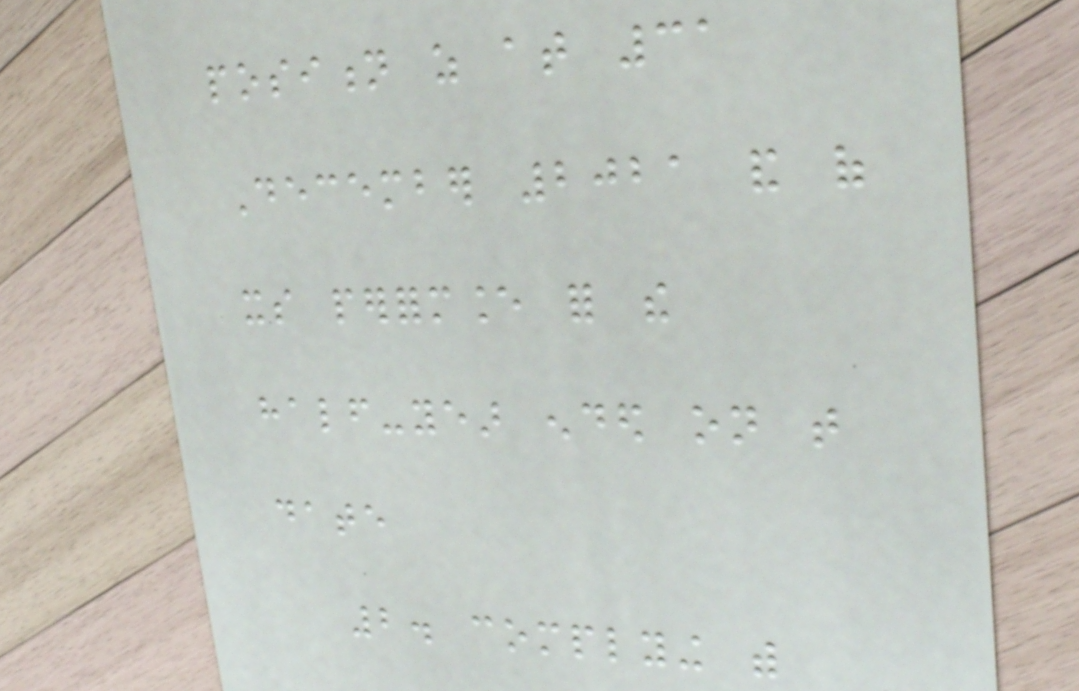position as at 31
December 2021 and of
its performance for the
half-year ended on that
date
2. complying with
